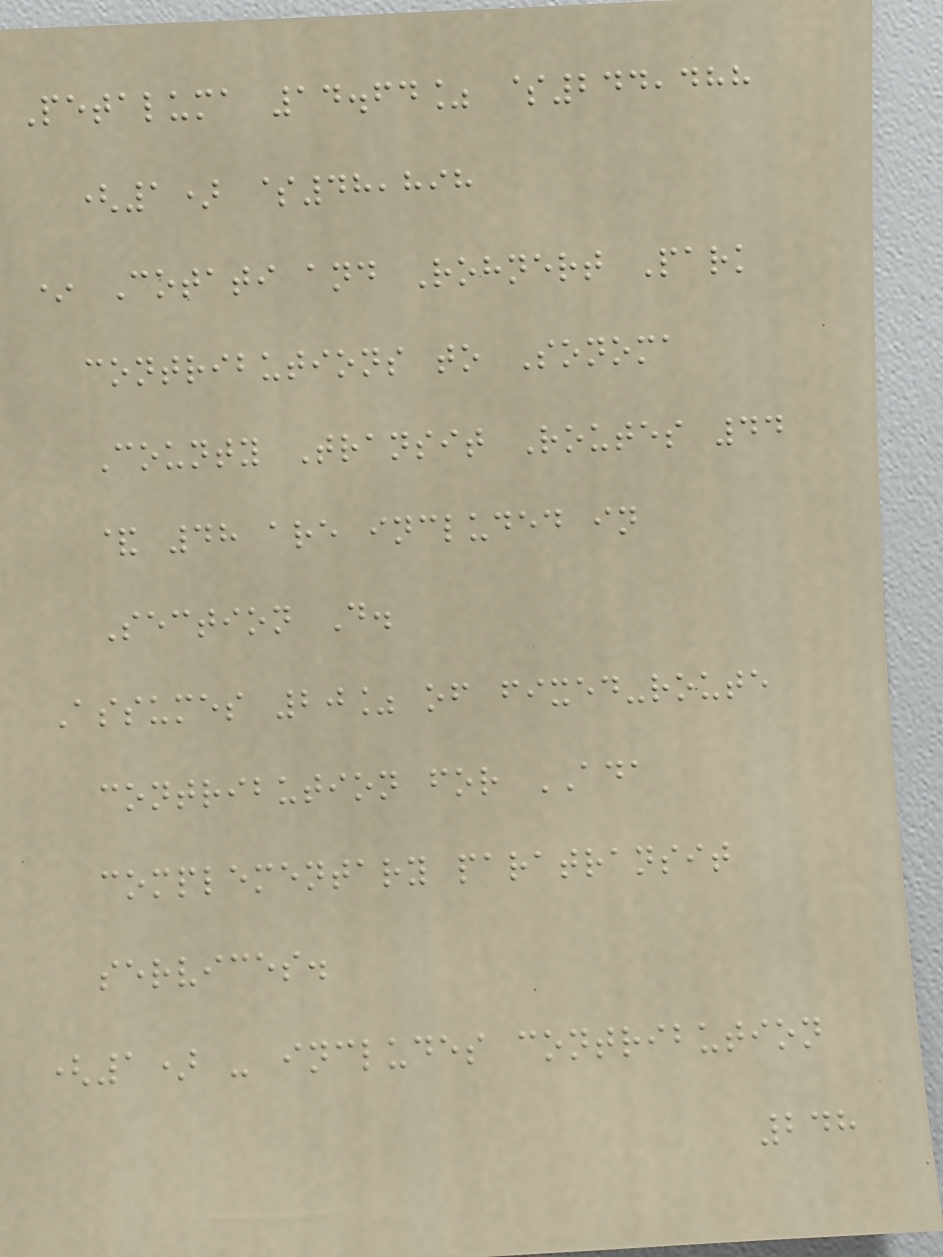Petaluma 14.64% $244,488
(1) $48,898
* Cotati and Rohnert Park
contributions to Sonoma
County Transit Routes 44
& 48 are included in
Section D.
Assumes 20% of fixed-route
contribution for ADA
complementary paratransit
services.
(1) - includes contribution
248
